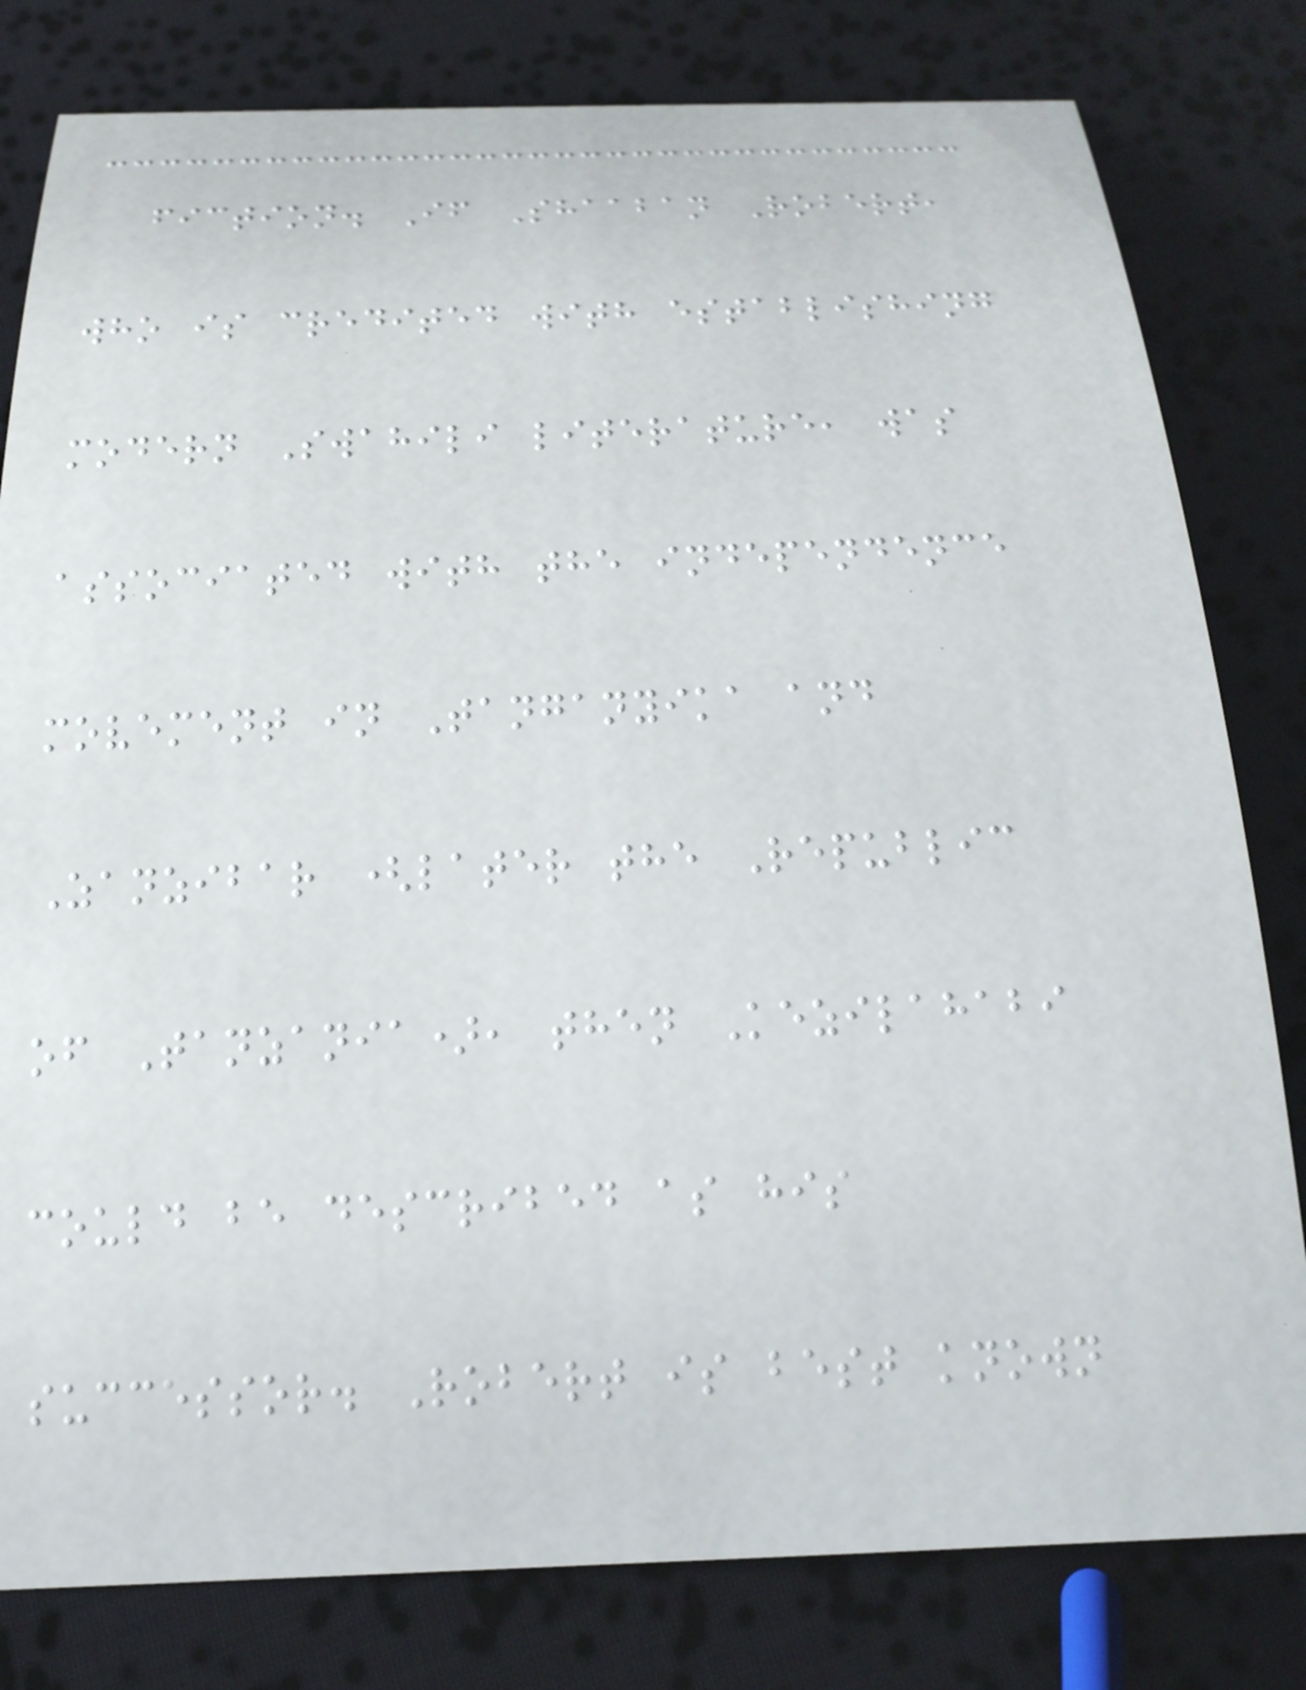fiction. If Shaaban Robert,
who is credited with establishing
modern Swahili literature, was
associated with the independence
movement in Tanganyika and
Zanzibar (later the Republic
of Tanzania), then Kezilahabi
could be described as his
successor. Robert is best known
